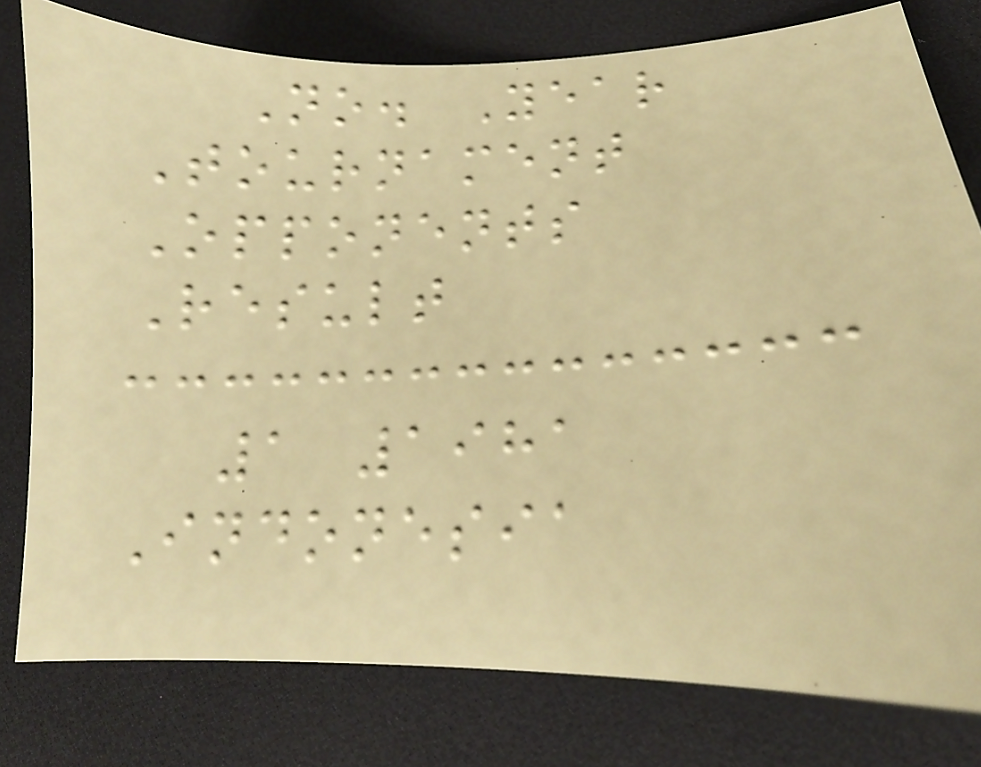No. Year
Tournament
Opponents
Result
1 1981
Indonesia
